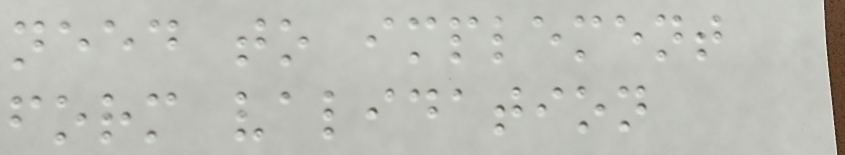need to implement
form validation
